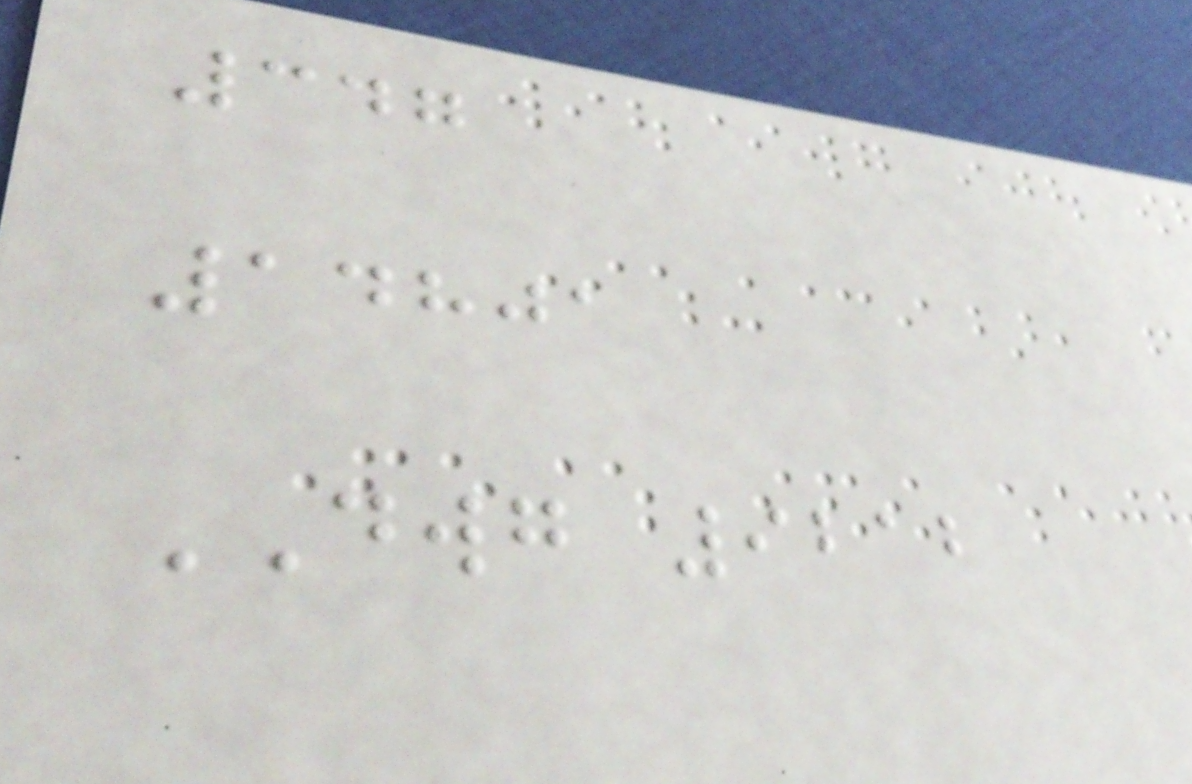347
14801
DWG 9212
